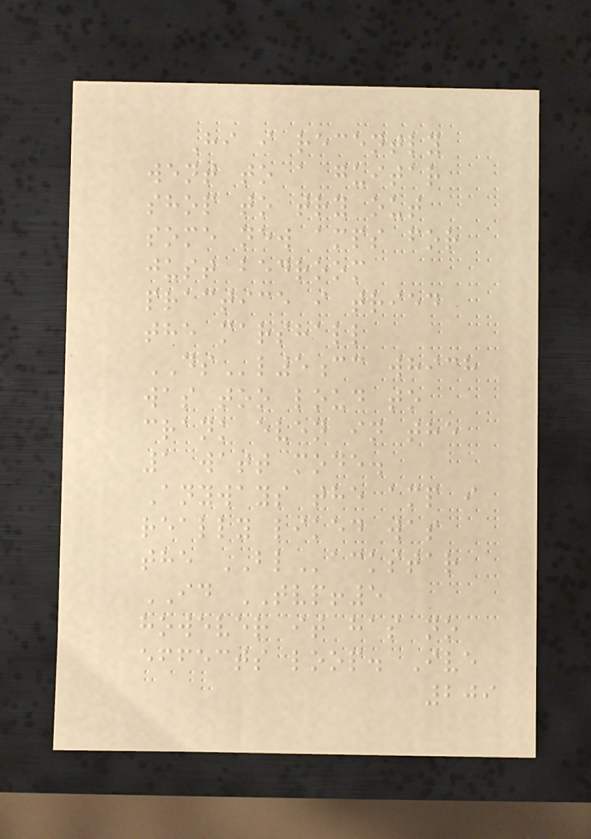Hi i recently
went to a guitar
shop to try out
some new amps for
just bedroom
practice i tried
the marshall
DSl5cc which
was too loud to
crank even in the
1 watt mode.
Anyways the amp i
really liked was
the BLackstar
ID TVP!5
however it has no
effects loop. Ive
209
